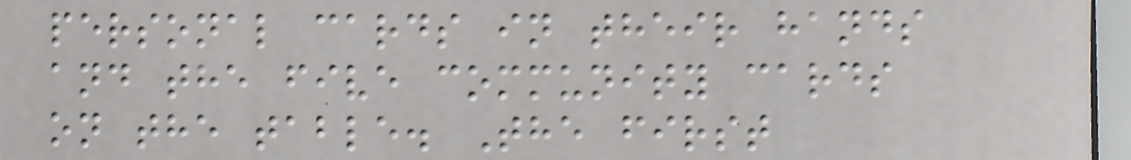personal cards in their hands
and the five community cards
on the table. The first
